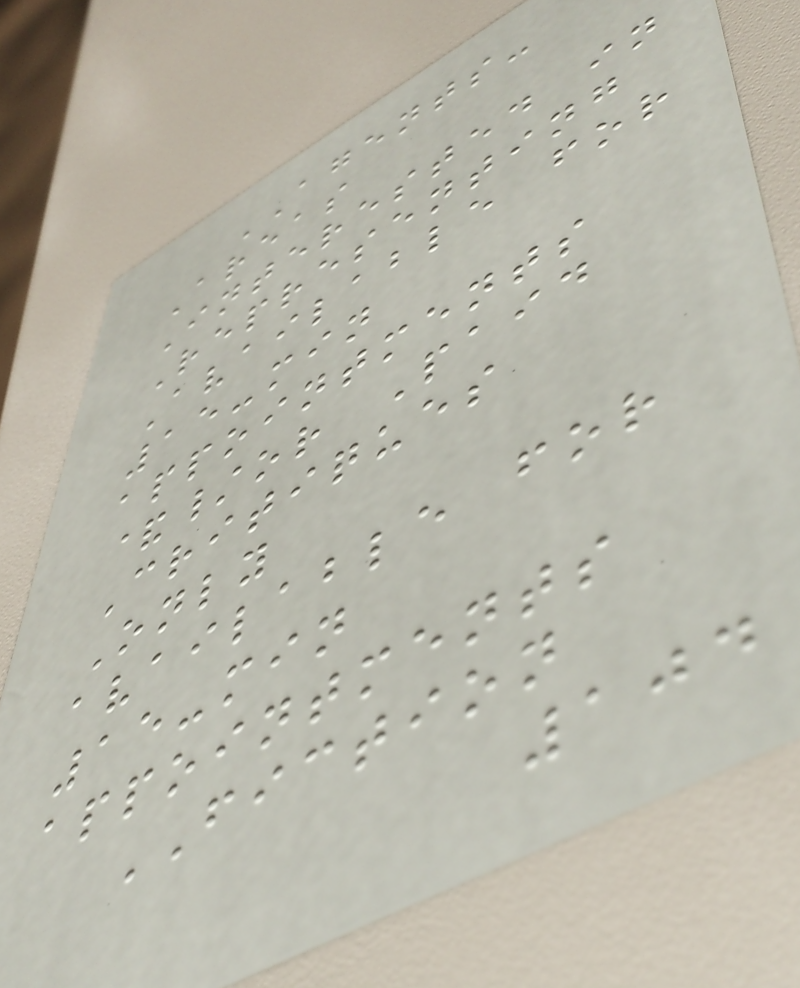AGENTS-
Areas
Interested in
Representing
Available for
15-min
appointments
&/or Paid
Critiques
Only
available for
15-min
appointments
FICTION
104
